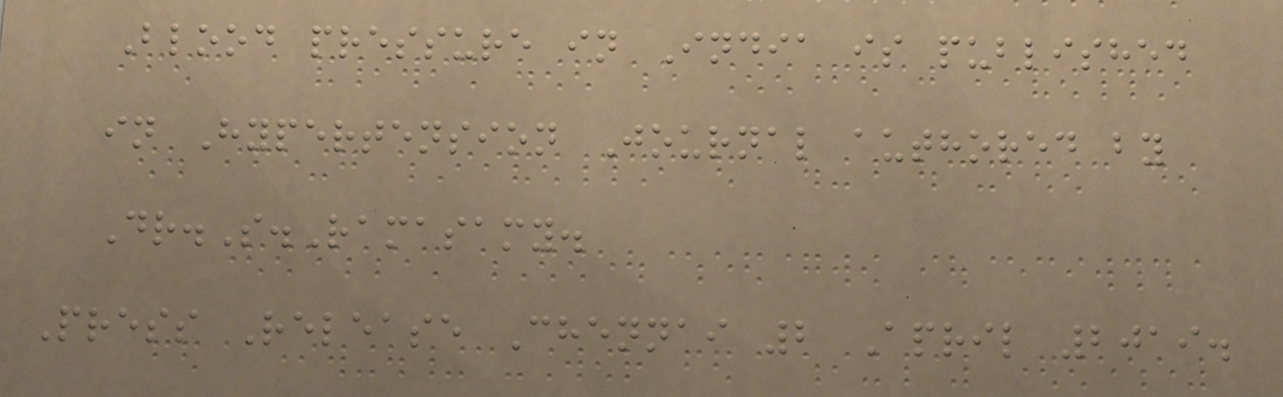Blood pressure in India is published
in Hypertension Journal authored by
Dr.S.Ramasamy.
Press Release Chennai 2 April 2019.
